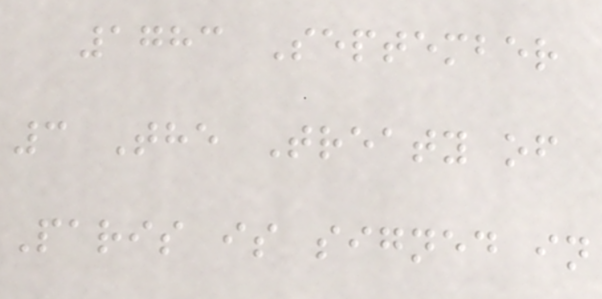1783 September
3 The Treaty of
Paris is signed in
